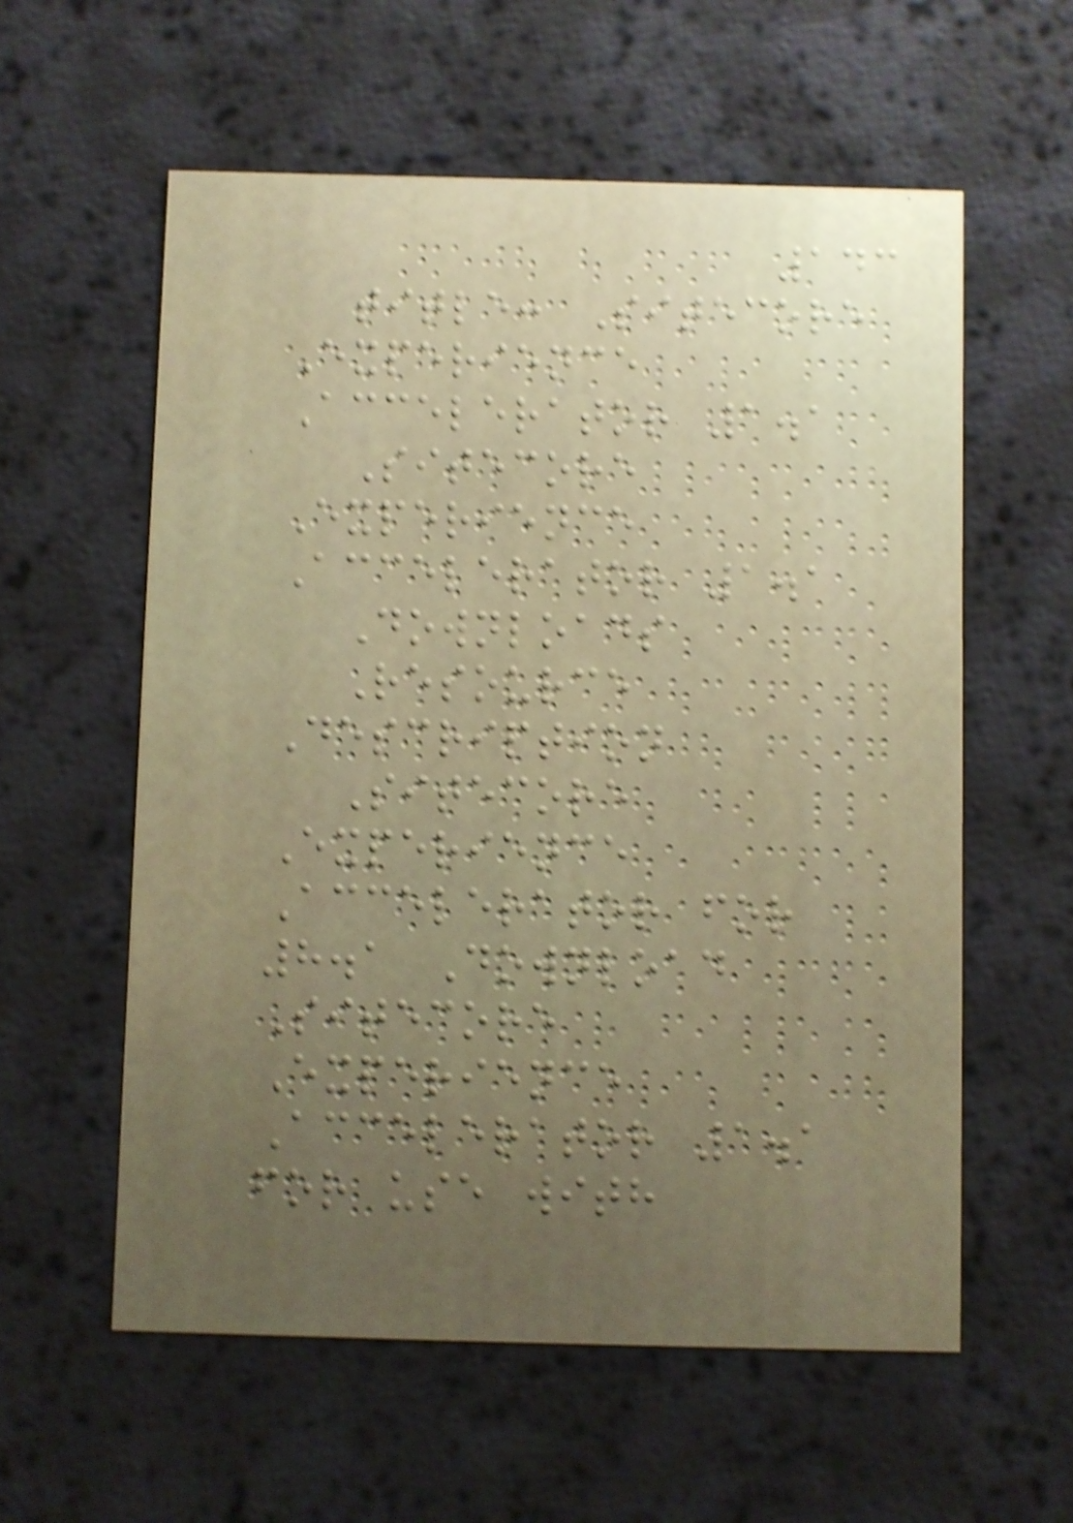143
title: Sitecore
Experience
Accelerator 1.1
Sitecore
Experience
Accelerator 1.1
Downloads
Resource
Description
Sitecore
Experience
Accelerator for
8.1 Download
Sitecore
Experience
Accelerator 1.1
for use with
